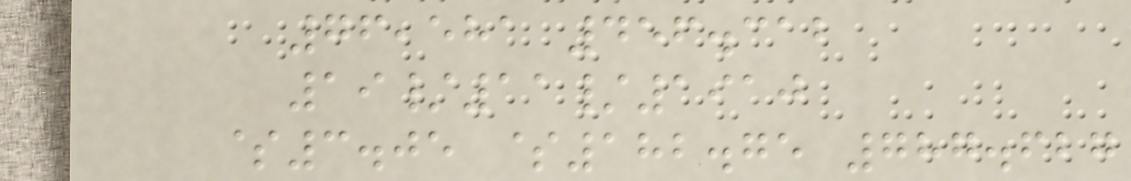76,581 456.312
19/11/1910
$3.05 $182.75 787.627
